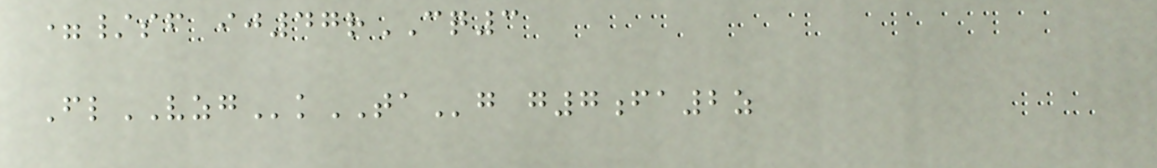=/sf ij47rCQ3
FlVZGkTAg g7fa2z
